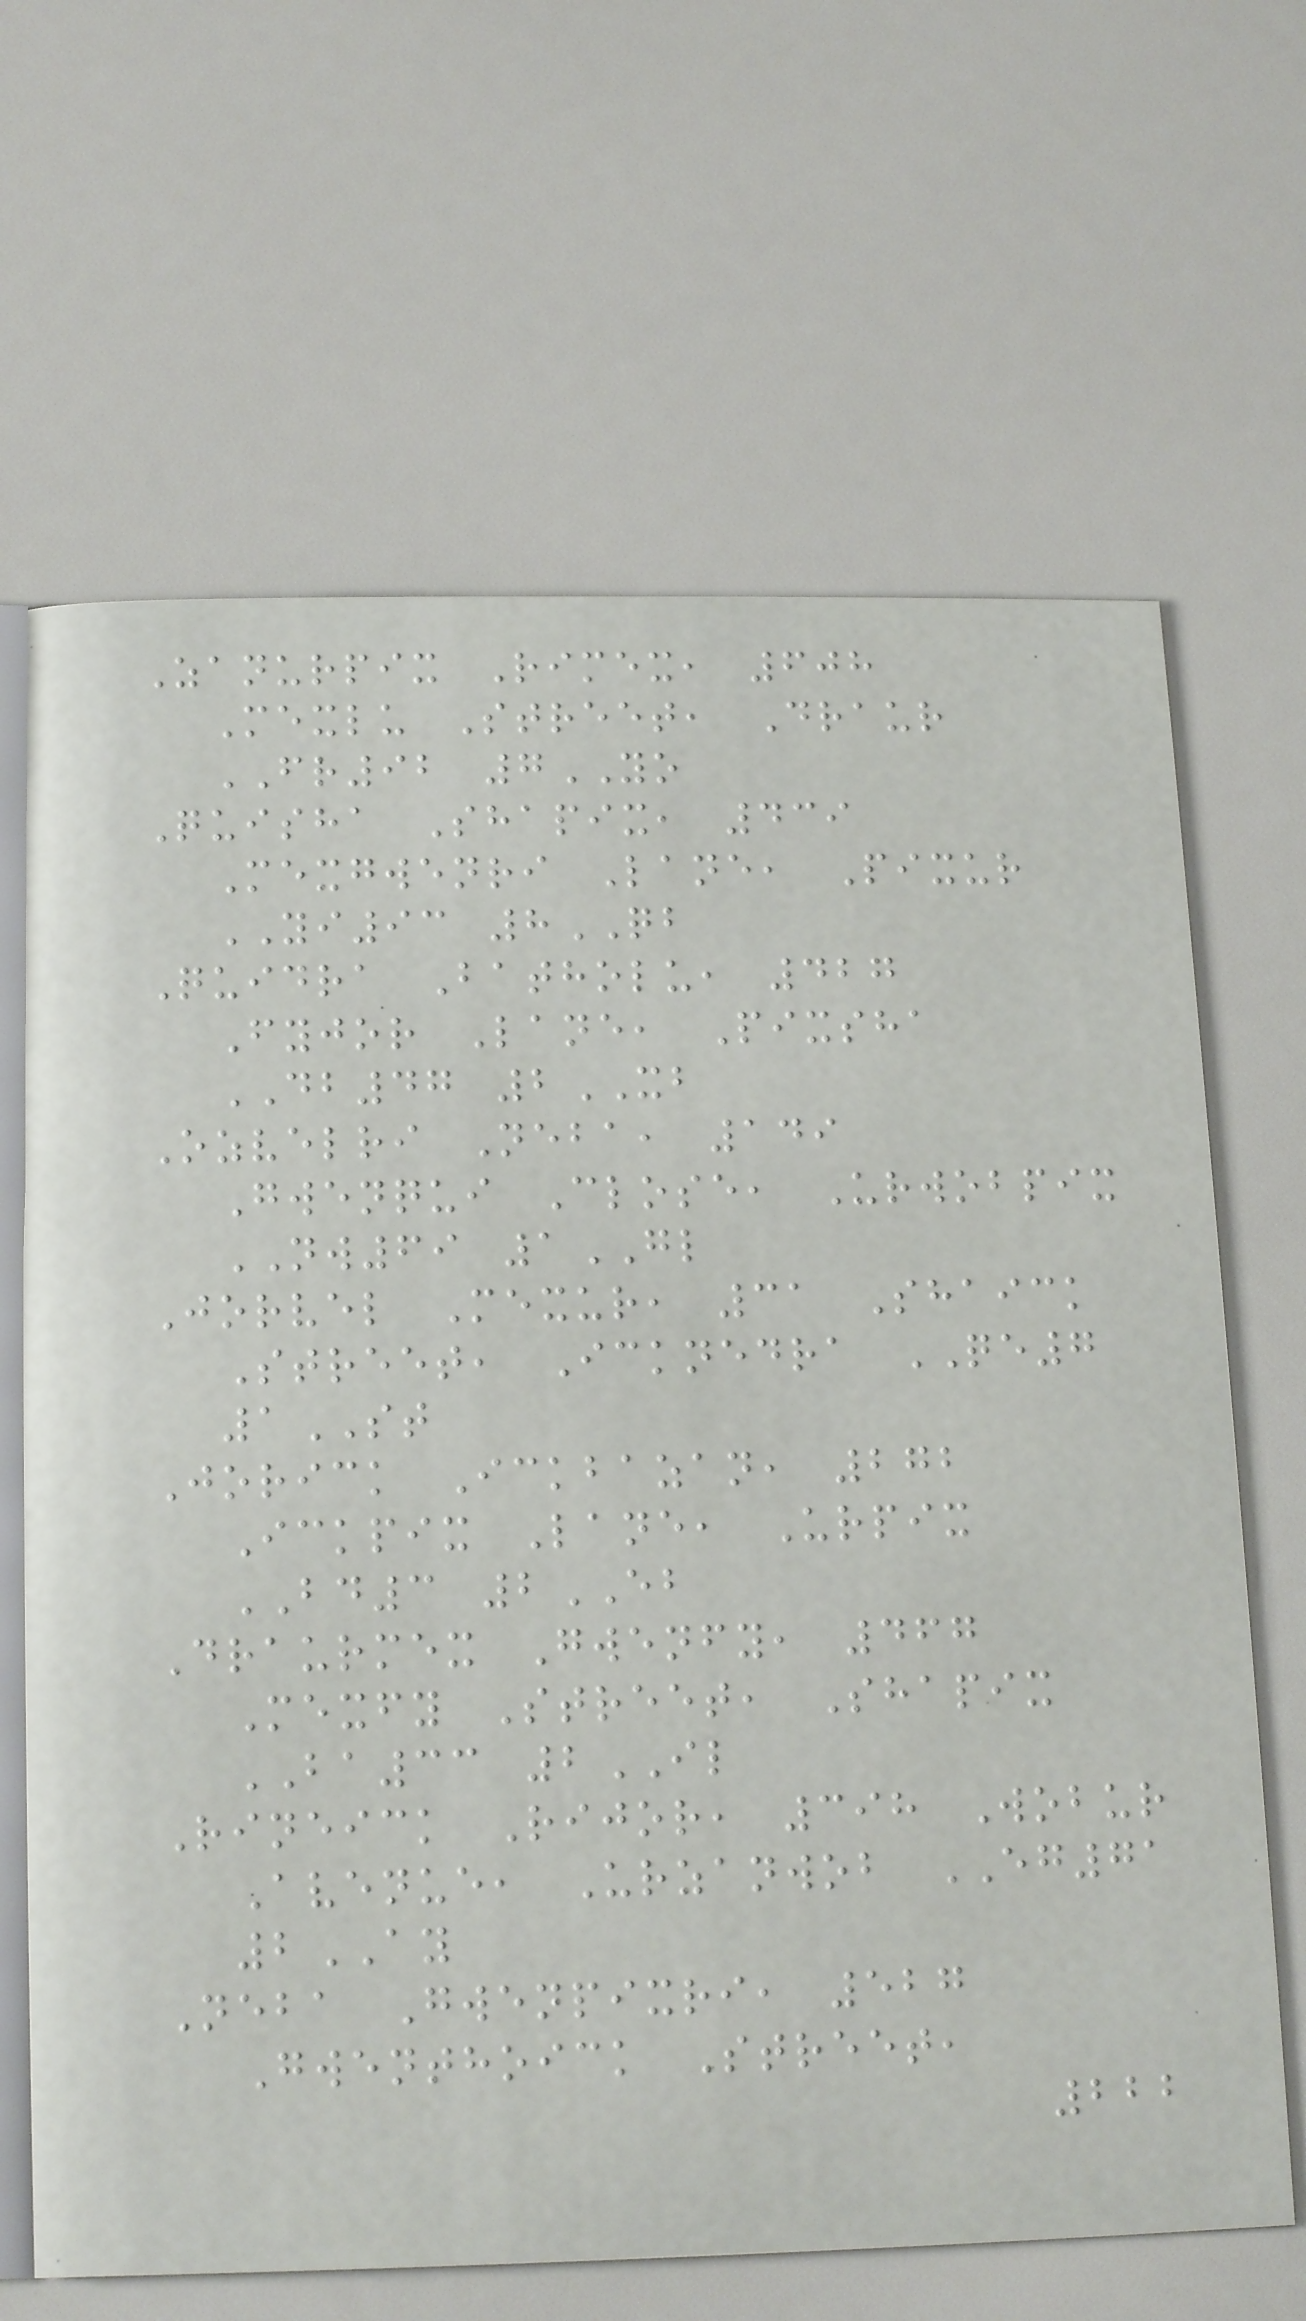Zanurpix Rimex, 608
Mexlu Street, Draur
FR92 7YO
Quisha Shapix, 439
Mexgwenri Lane, Pixur
YI93 8QB
Quidra Batholu, 427
Fyjor Lane, Pixsha
DB47 2XB
Ozvelri Neba, 149
Gwenqui Close, Urwobpix
NW69 1GL
Jorvel Mexur, 31 Shaick
Street, Icknedra QE7
1ST
Jorick Ickbazan, 272
Ickpix Lane, Urpix
BD3 2EB
Draurmex Gwenfy, 467
Mexfy Street, Shapix
BA33 2IL
Rineick Rijor, 398 Wobur
Avenue, Urzanwob EG71
2AY
Neba Gwenpixri, 527
Gwenthoick Street,
222
